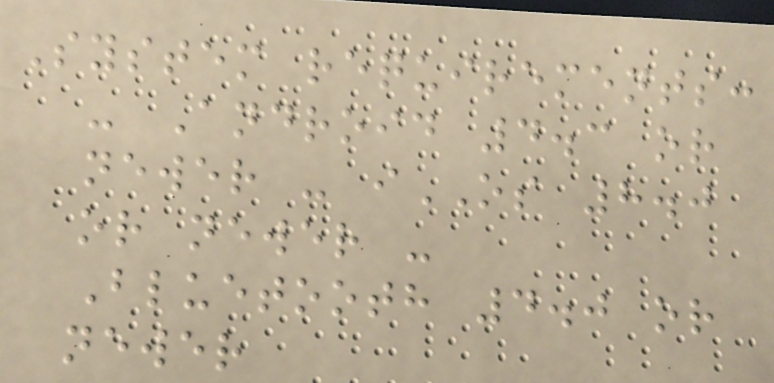System requirements:
- Android 4.3 or
newer - iOS 8.0
or newer -
Bluetooth 4.0 or
newer
